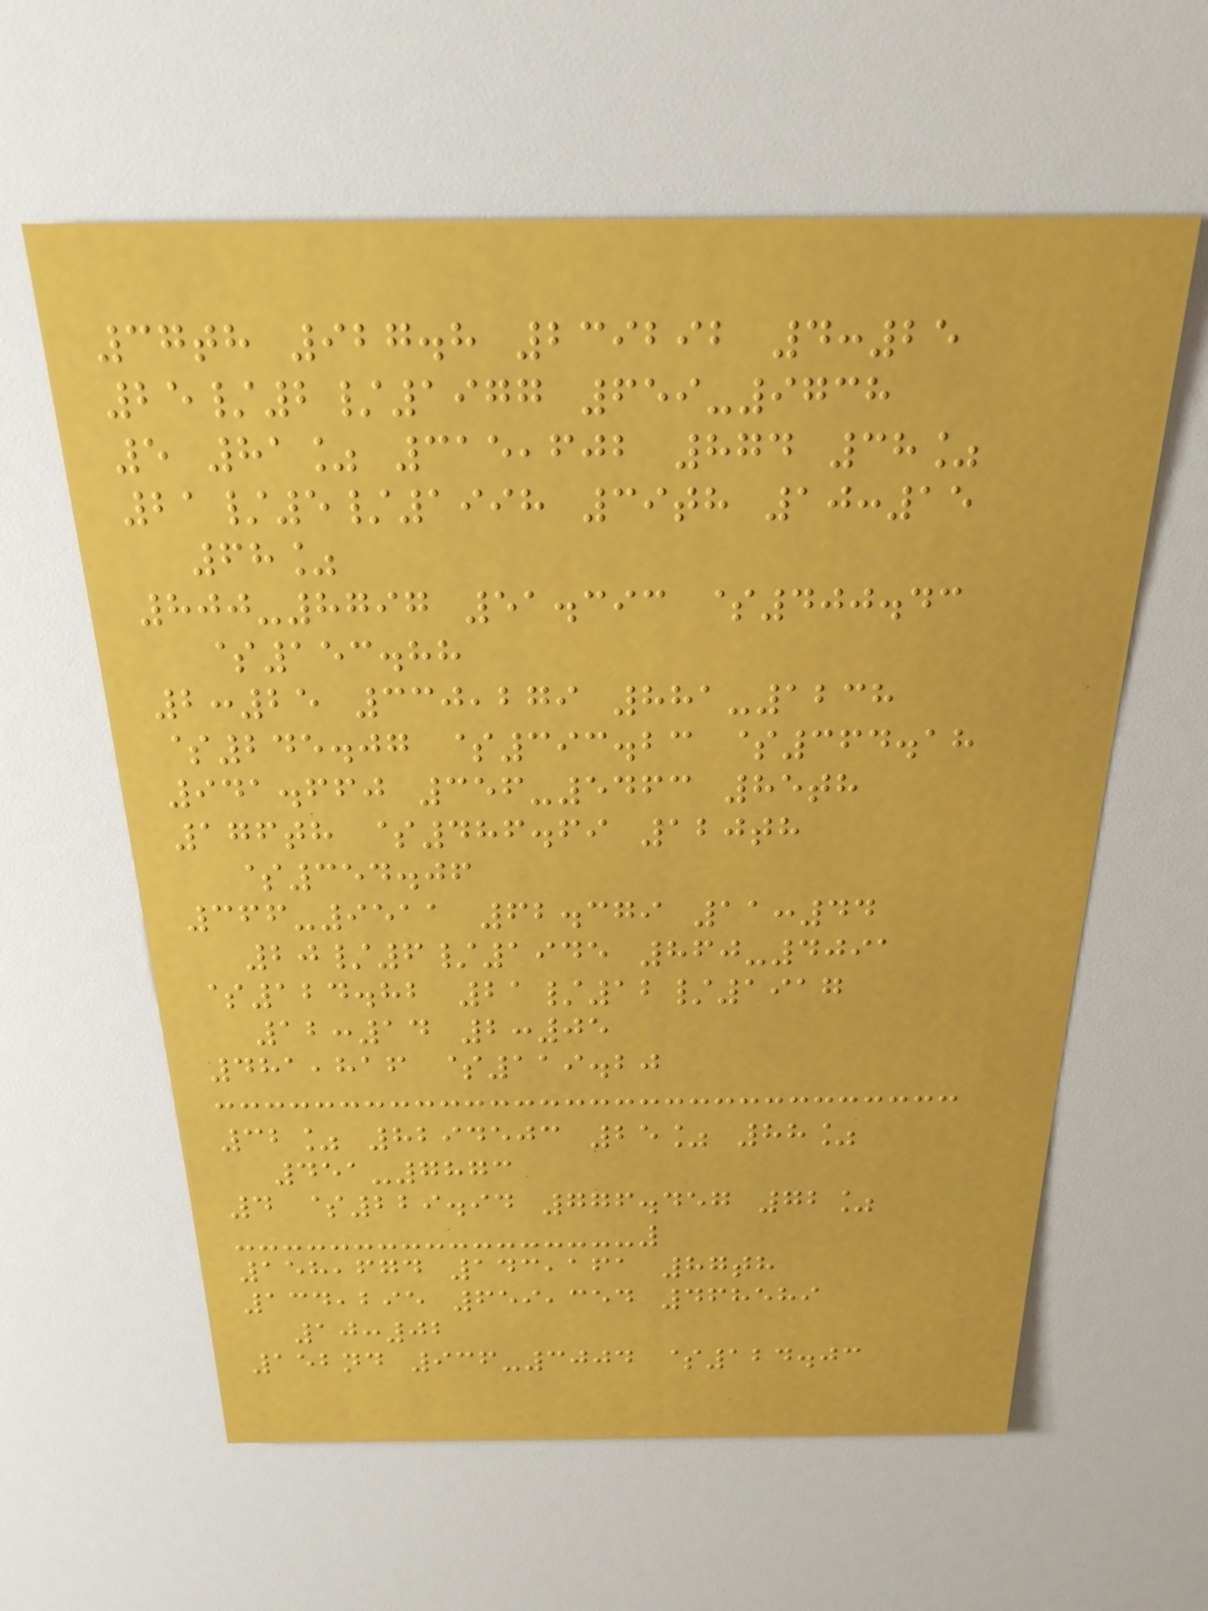37th 927.8 239292 4:25
25/2/1977 659-9738
5 81% 315,602 874 38%
21/5/1998 39th 10:15
68%
800-8797 51.393 $400.43
$153.88
2:25 330,279 881-1238
$245.07 $393.23 $364.18
941.660 356-5463 85th
176th $486.69 120th
$354.06
366-9511 62.379 11:44
20/6/1945 860-4091
$124.82 21/12/1917
12:14 2:05
481,816 $119.20
32% 8294503 25% 88%
451-7873
4 $229.94 776.457 72%
158,674 143,161 87th
134,295 659,354 468589
10:02
152nd 936-3004 $124.03
